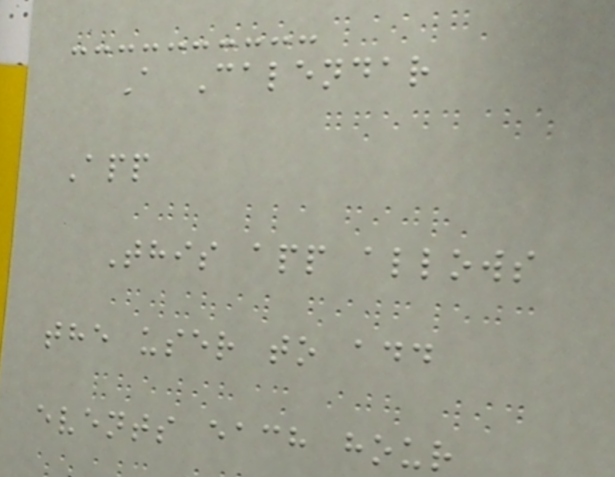A Calendar
App
This app allows
the user to add
events each hour
